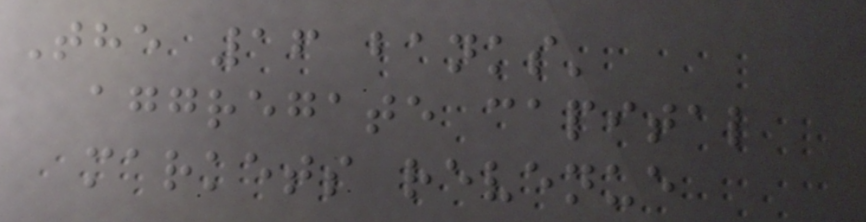The 16 banks'
aggregate capital
markets revenue
